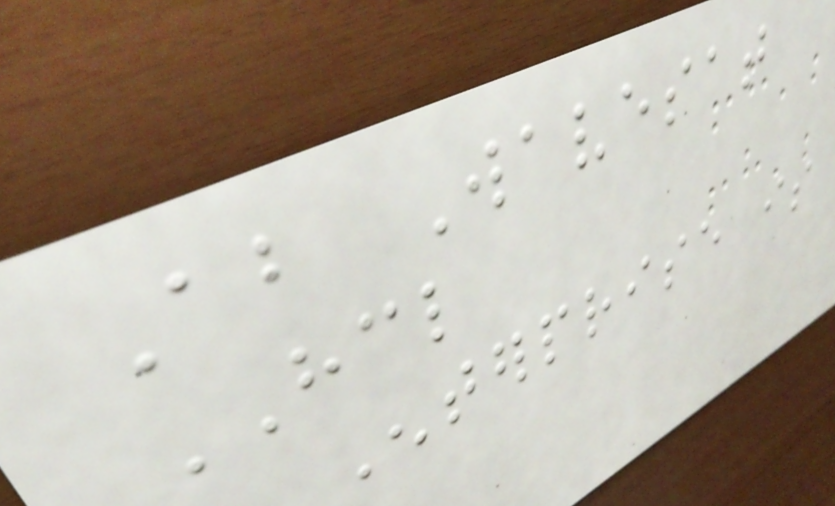About Wavesat
HCL
Enterprise is
